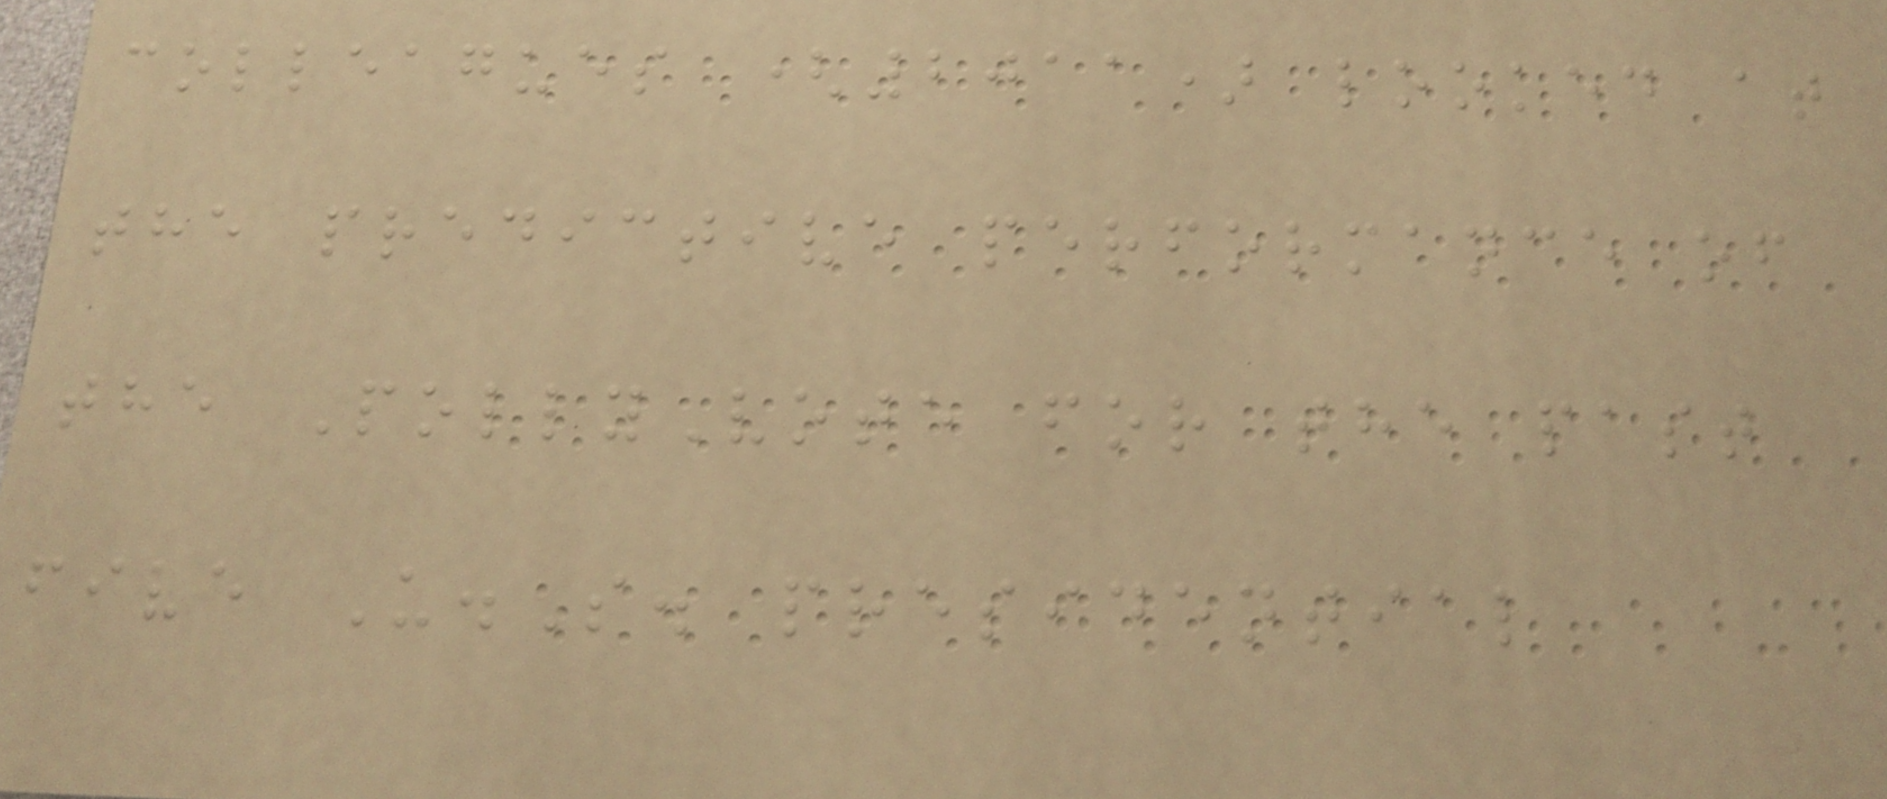colleagues (2011) looked at
the predictive performance of
the PollyVote for the past
five U.S. presidential
